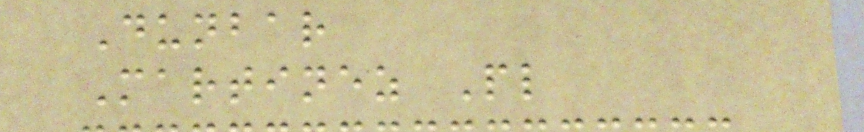Dunbar
Martinez Pl
